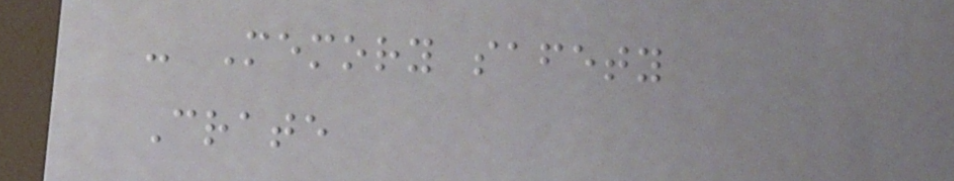- Memory safety
Crate
